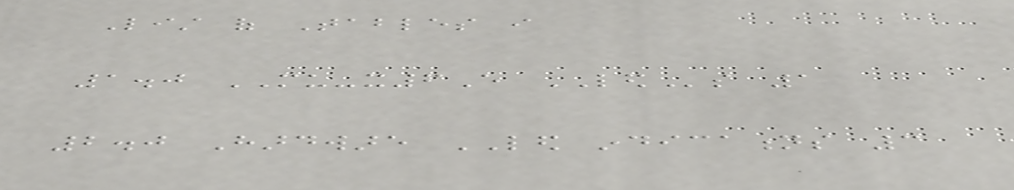List of Tables i
1.0 MU-x6E LEDs 1
2.0 Hardware LED indications 3
